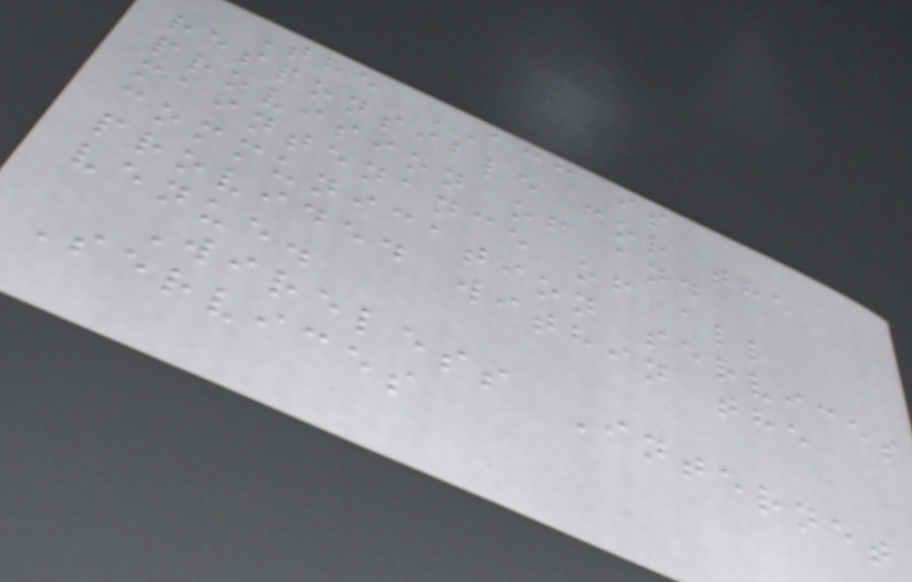The ACC is
responsible for the
provision of and
maintenance of all
communication services
provided within the
venue.
Wireless Internet
Services
